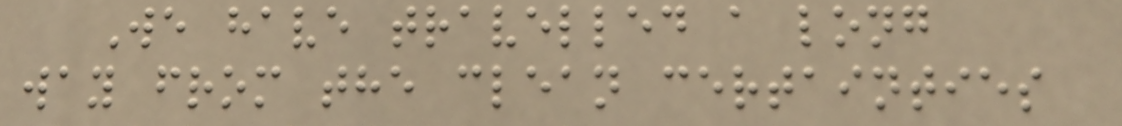We have travelled a long
way from the clean certainties
